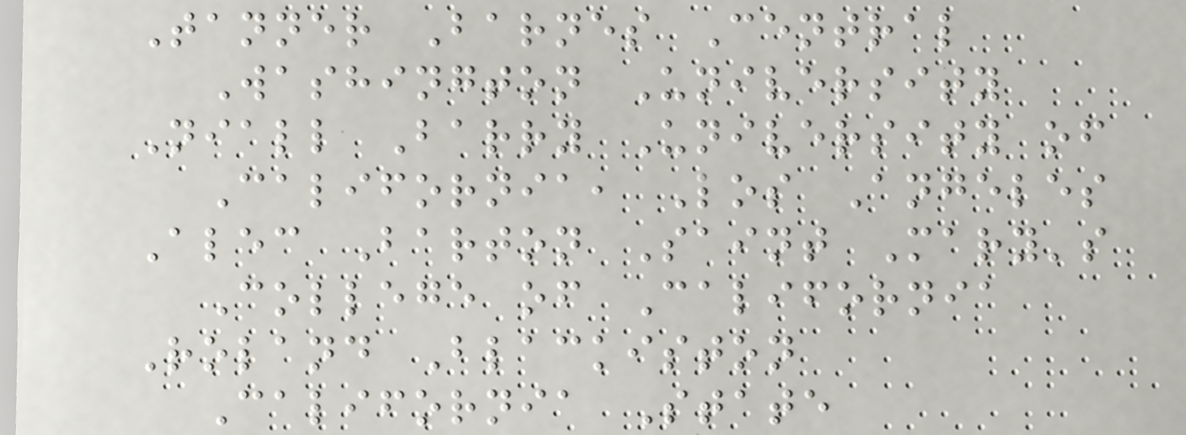Tanner Barnes Central
Washington University
Niall Barry University of
California, Los Angeles
Alec Barton Saint Mary's
College of California
Roland Blackiston
California State
